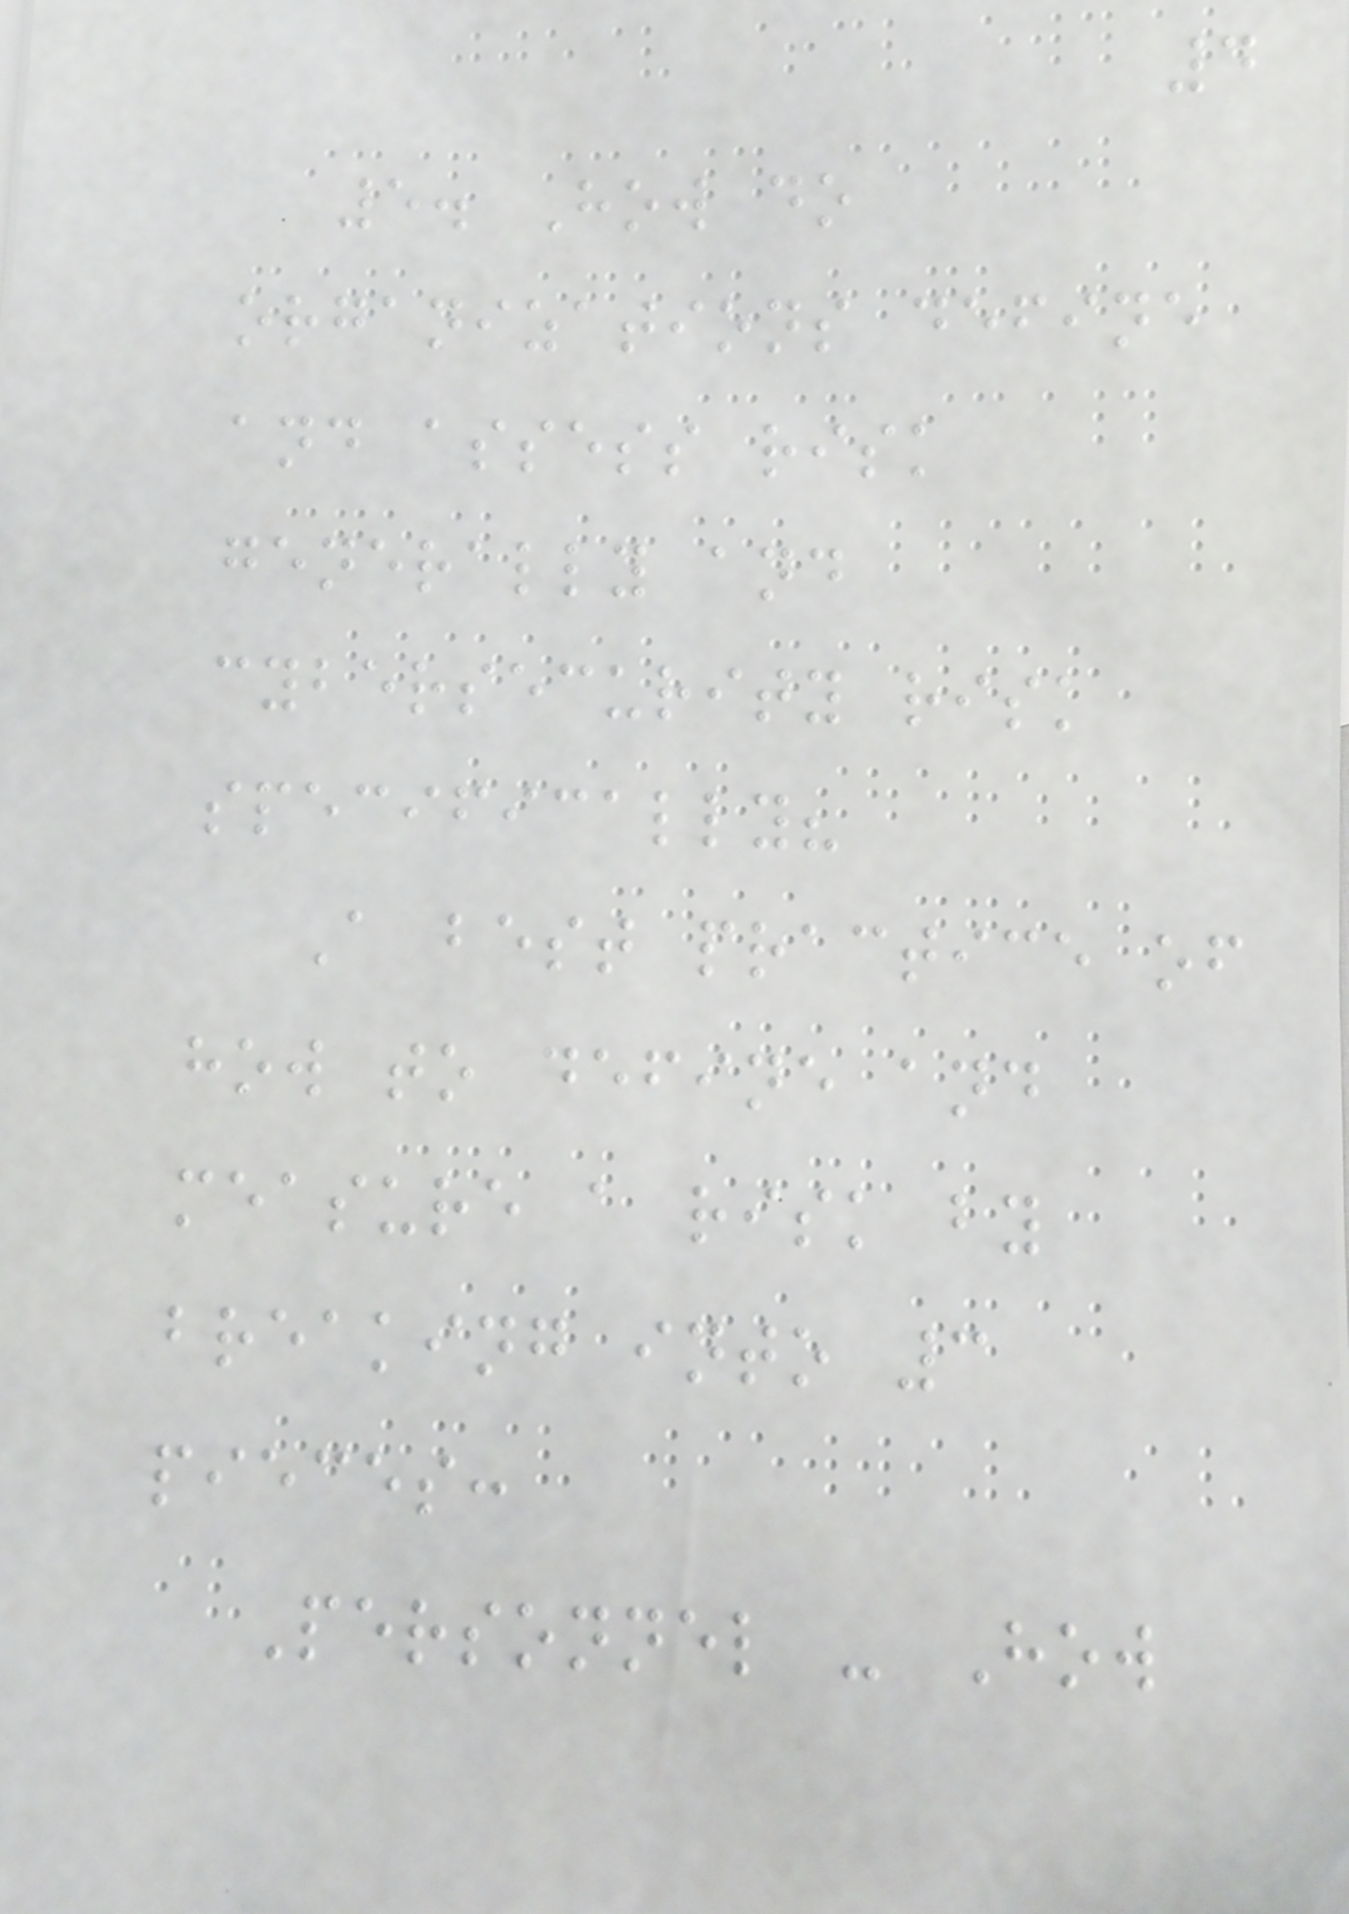4
5. How do
organizations define
and assess risk
generally and
cybersecurity risk
specifically?
A best practice of
how to define and
measure a risk by
breaking into 3
pieces:
Personnel - How
